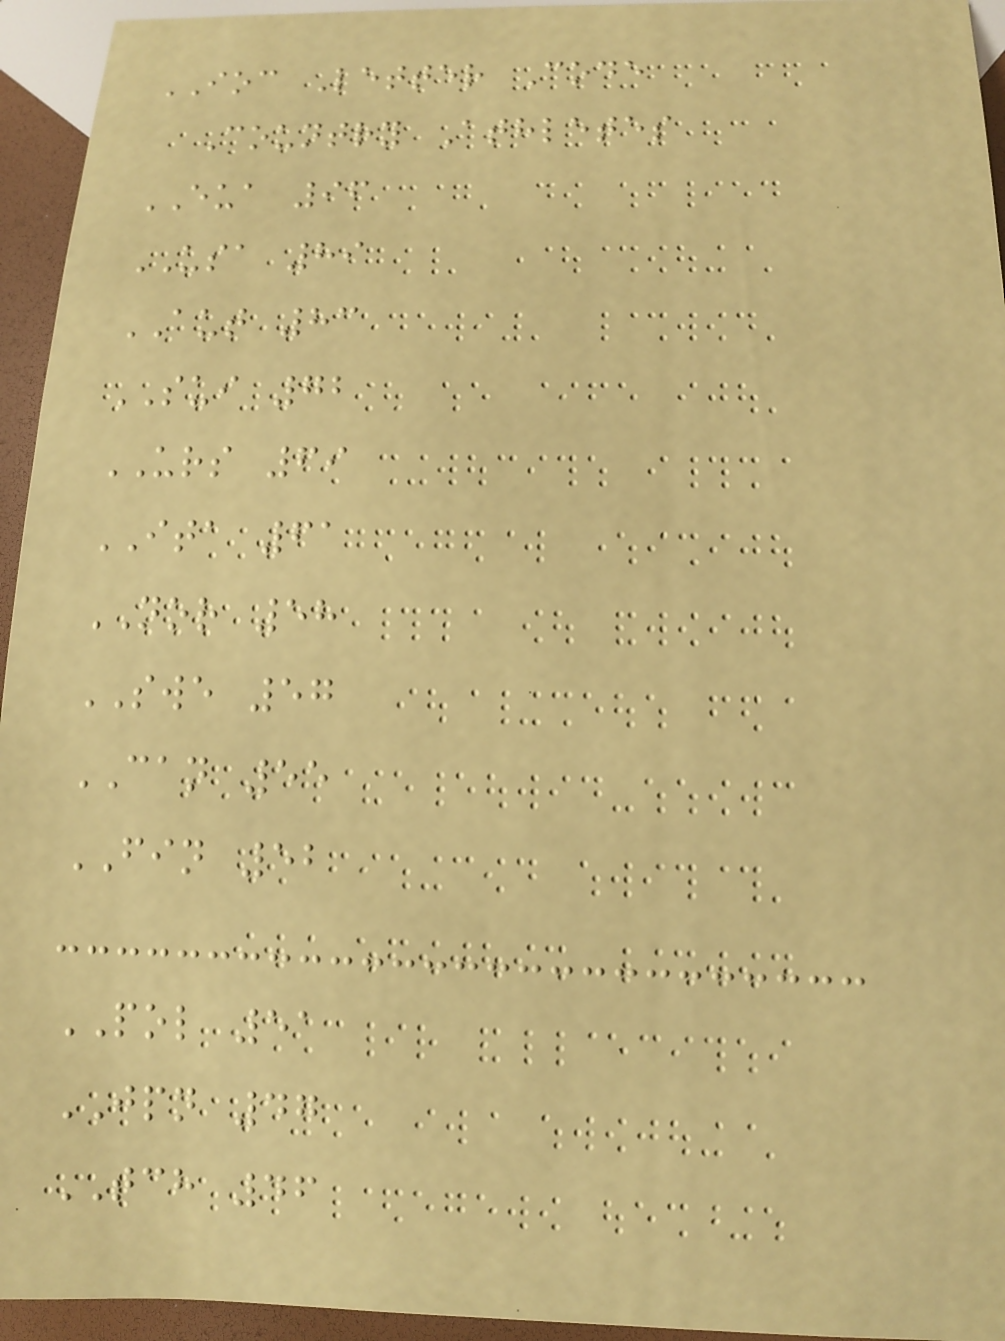IOC Letter Code
Country Athletes
EUA 96
USA 89
AUT 83
SUI 72
URS 69
ITA 61
NOR 58
SWE 57
CAN 55
FIN 52
POL 51
JPN 47
TCH 46
